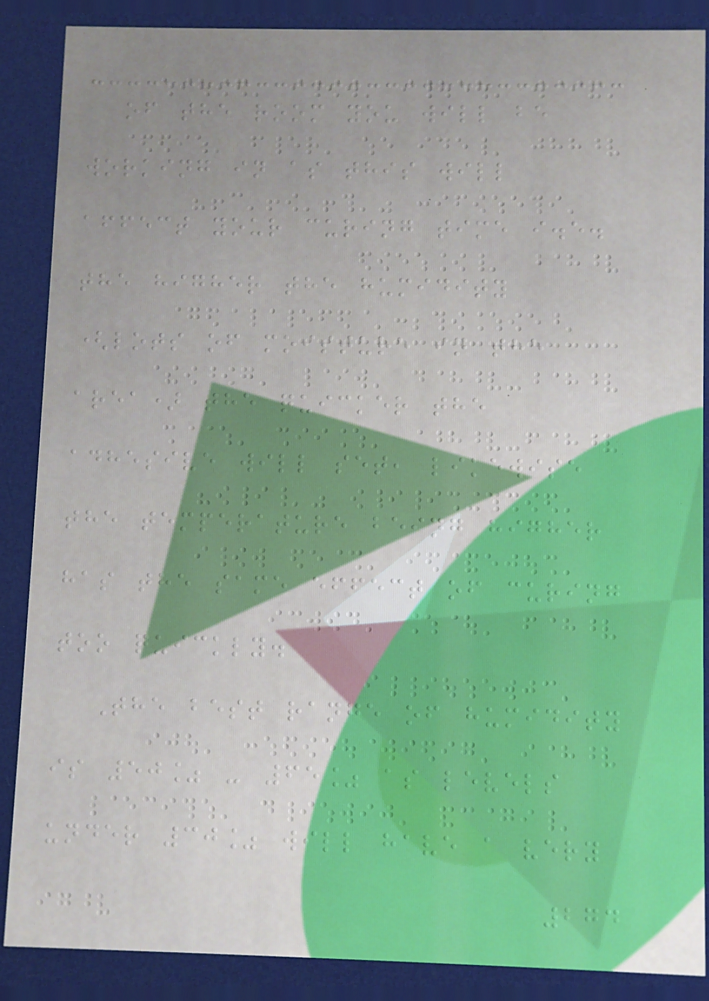of the room you will be
working in as this will
affect your curing time i.e.
the higher the humidity
(lots of moisture in the
area) the quicker the
adhesive will set, likewise
the temperature being higher
has the same effect of curing
too quickly.
The best range of humidity
is 50% - 65% as levels
under 30% will have a very
274
